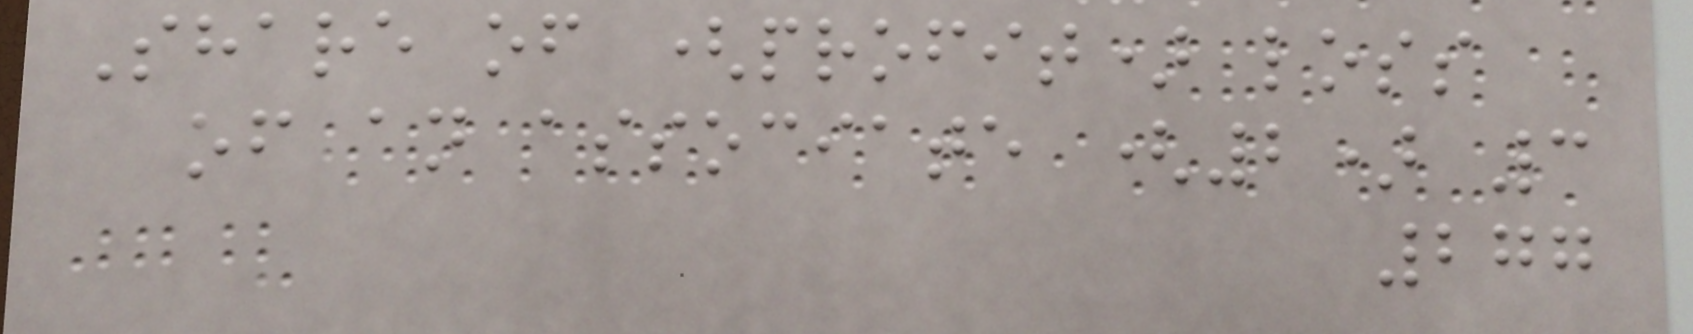Share of (profit) loss
of an associate (2) 3
277
